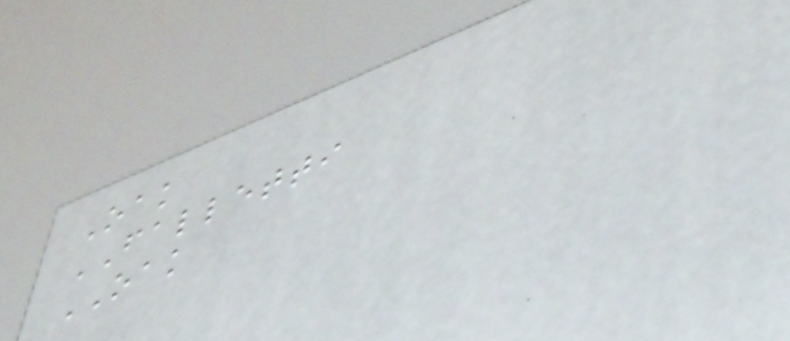Oak
FALLETTI
OAK
